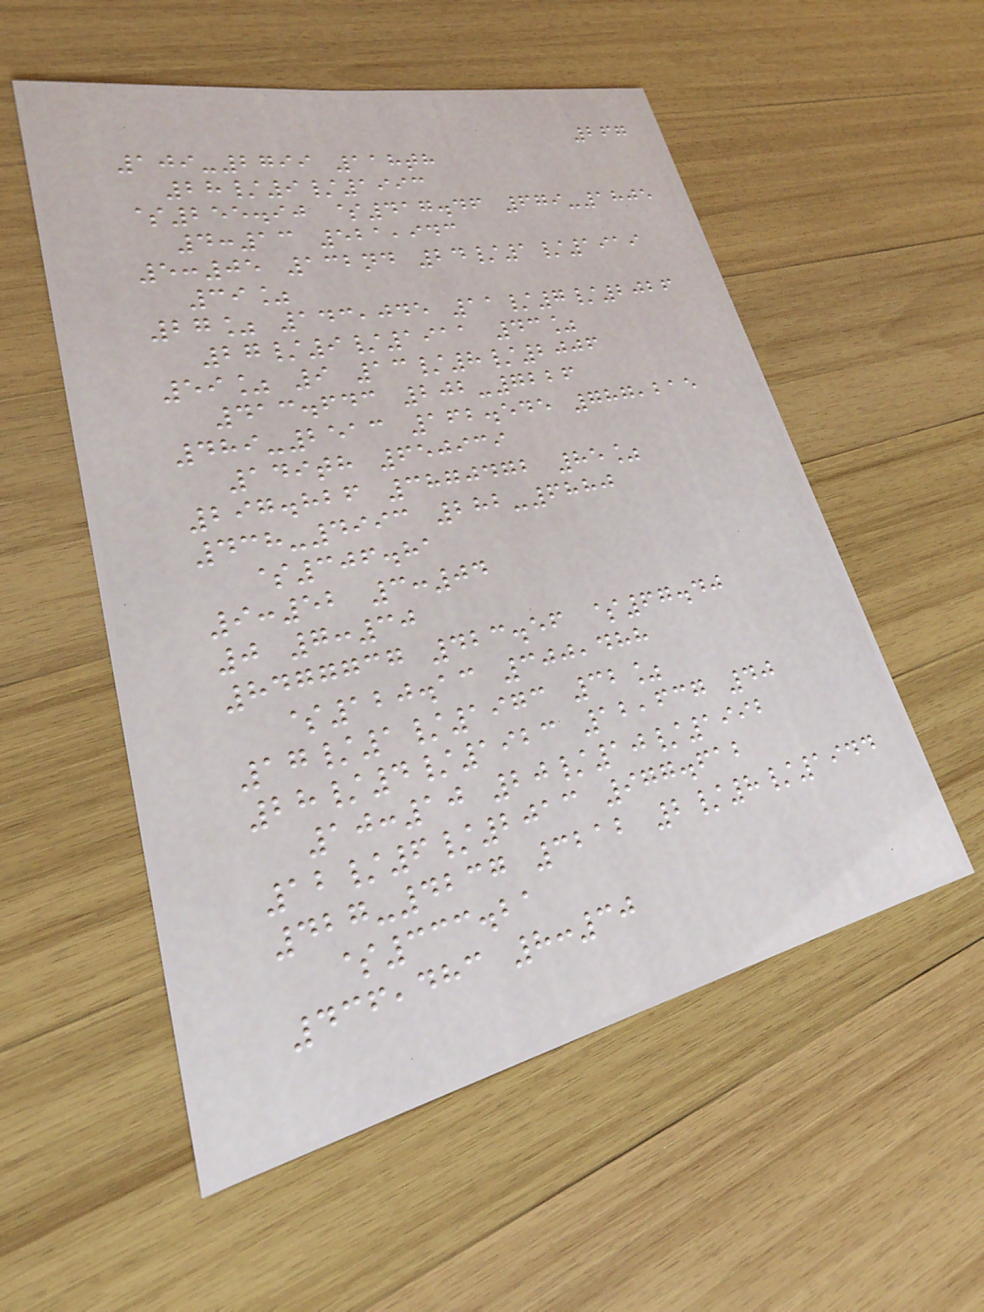267
109-2799 118th
28/9/1993
$255.90 $417.46 679-1805
4:13 521,943
5:05 132nd 24/1/1919
39%
27% 143,045 11/7/2026
27/9/1911 43%
59% 9 13/8/2006
413.643 202-7226
489-2513 162.545 787,215
149th 650939
297.826 3870472 85%
438-4993 282-6880
$306.81
9:52 3:04
0 7:30
8477737 423.56 $67.40
$120.13 300,488
17/1/1973 32%
28/4/1923 12,637 40
10:10 20/10/1992
12/6/2013 977.612
427-4237 3212 2/8/1944
$333.21
436,483 8:30
